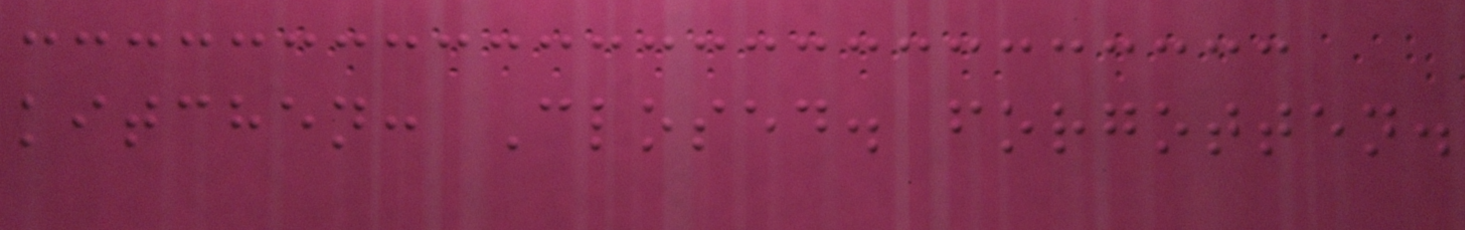kitchen: Closed. forgotten.
